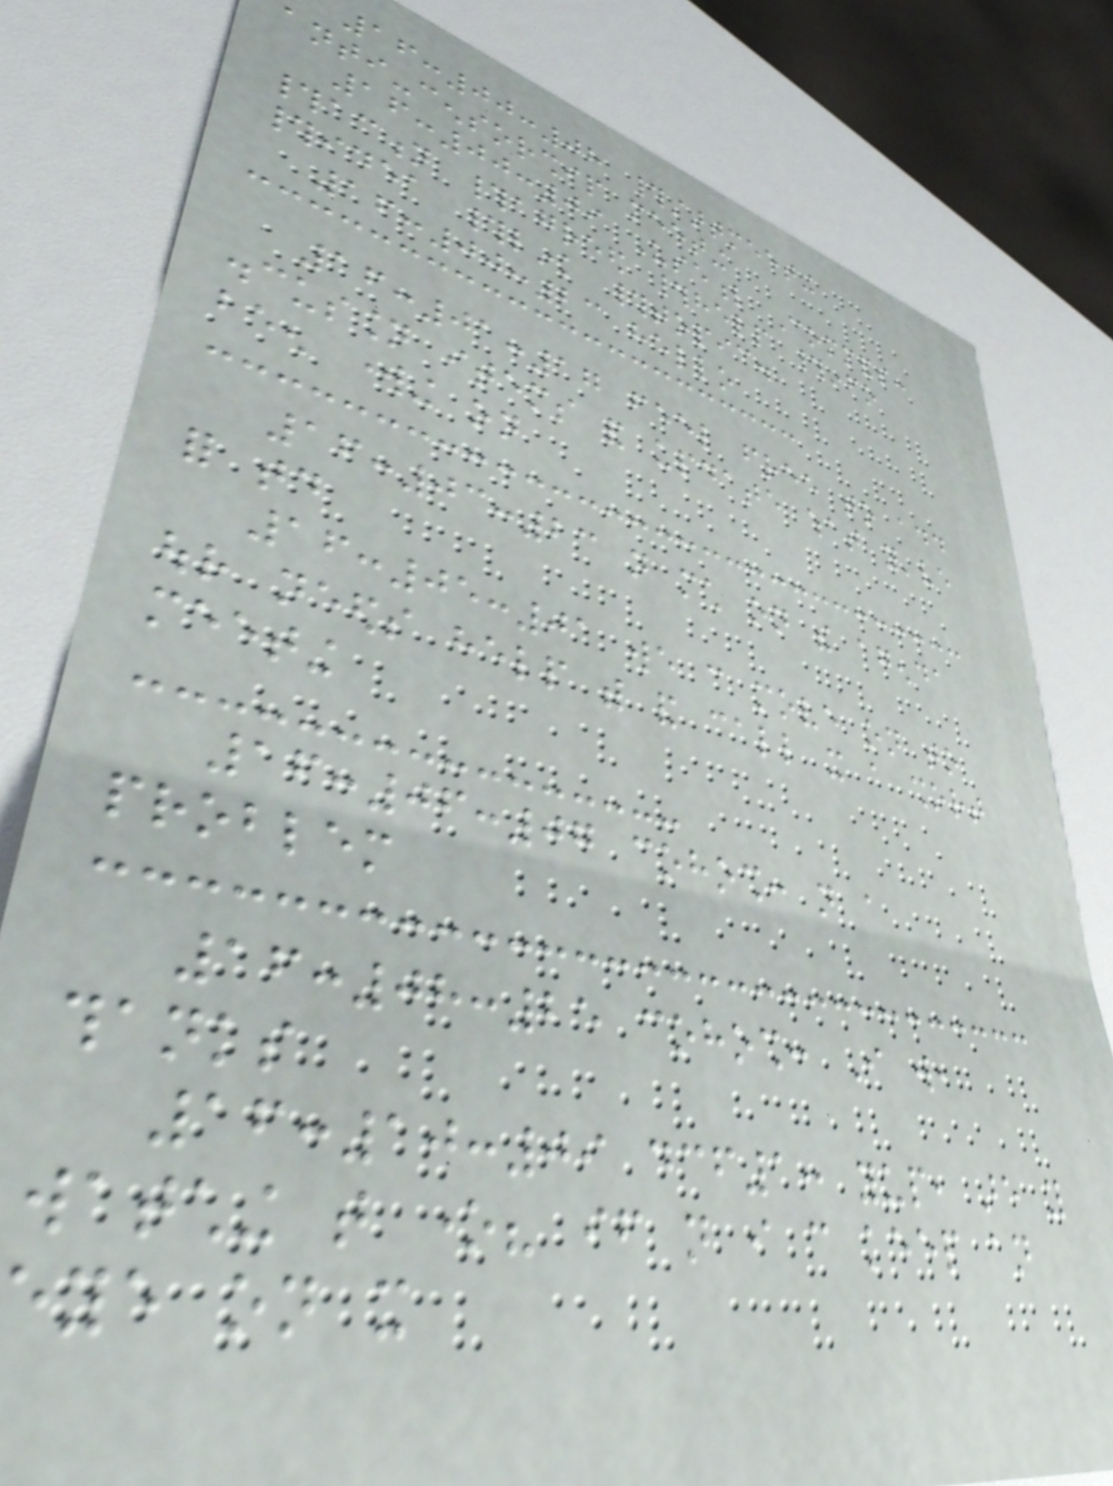16:00:08 #startmeeting
anti-censorship meeting
16:00:09 Useful Commands:
#action #agreed #help #info
#idea #link #topic.
16:00:23 hello
16:01:17 feel free to add
discussion items and update what you've
been working on
16:03:23 not much on the agenda
for today
16:05:01 we can move on to
our needs help with and call it a short
meeting
16:06:07 cohosh: not a
problem
16:08:25 cohosh: I will,
thanks
16:10:09 dcf1: yup, are you
watching that one? if not i can keep an
eye on it
